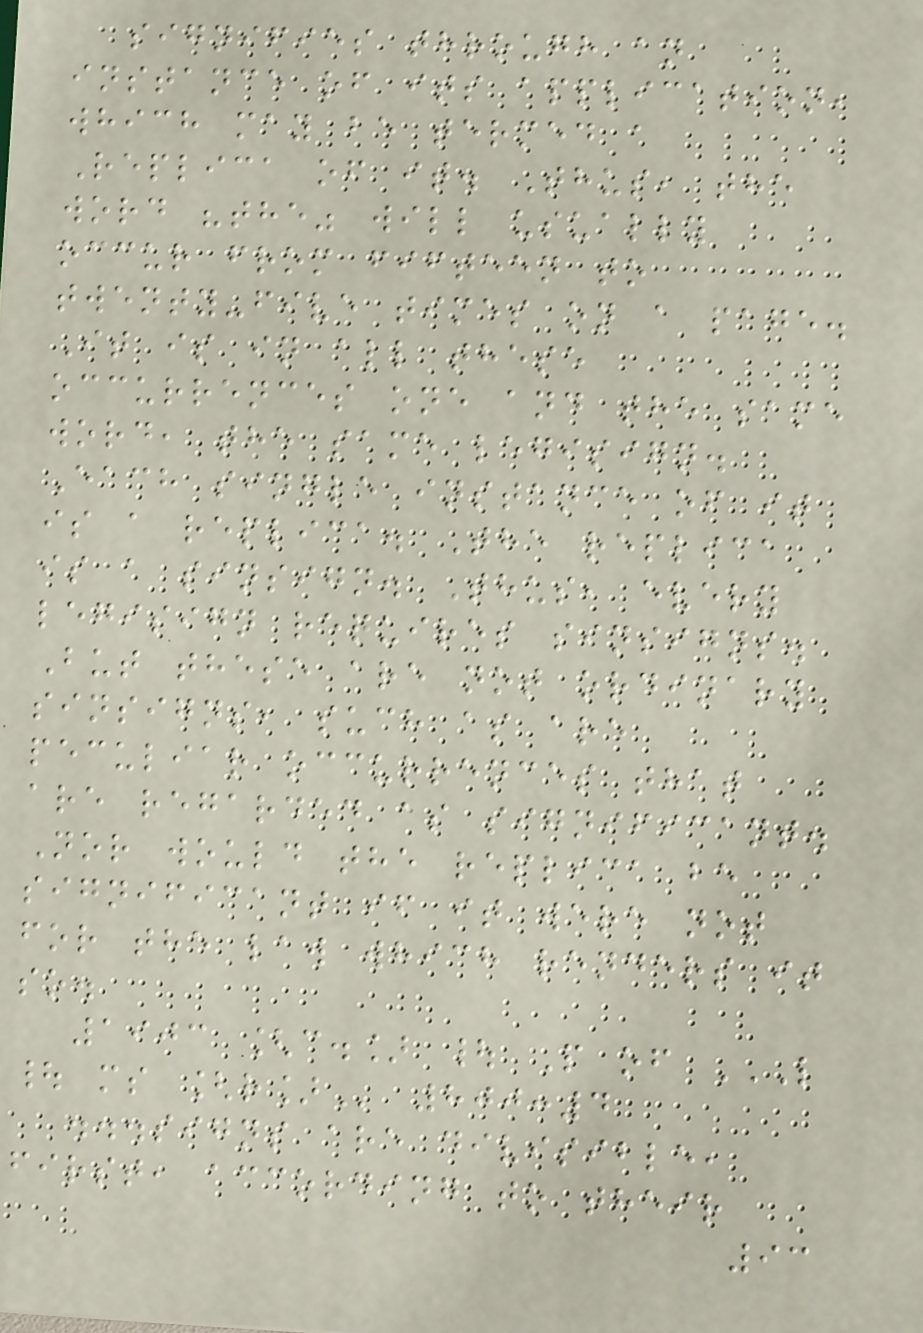signifies through an
instance of its application,
which may be termed a
Replica of it. Thus, the
word "the" will usually
occur from fifteen to
twenty-five times on a page.
It is in all these
occurrences one and the same
word, the same legisign.
Each single instance of it
is a replica. The replica
is a sinsign. Thus, every
legisign requires sinsigns.
But these are not ordinary
sinsigns, such as are
peculiar occurrences that
are regarded as significant.
Nor would the replica be
significant if it were not
for the law which renders it
so.
1903 [c.] | P of L
| MS [R] 800:4
...signs are divisible,
first, according to their
93
